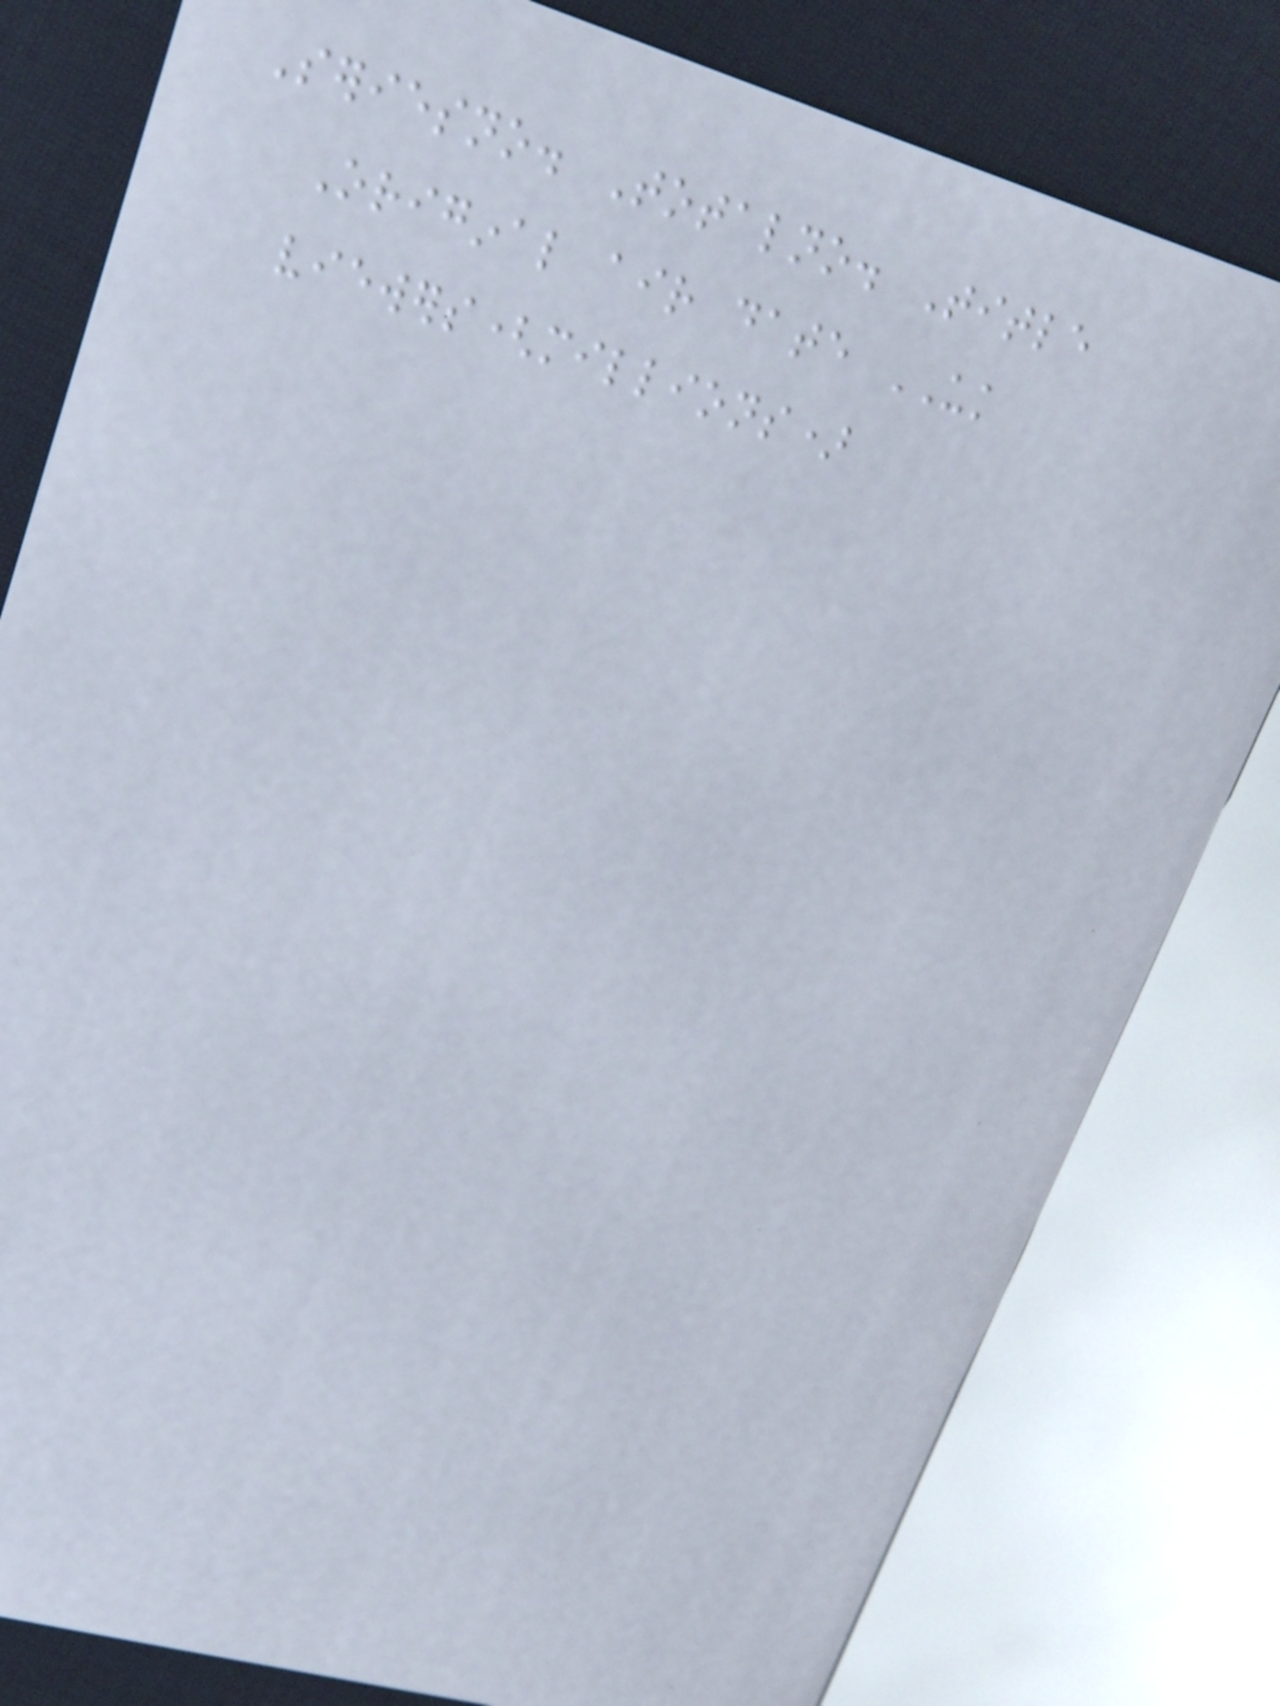Seriesno. Totalno. Title
Original air date UK
viewers(millions)
